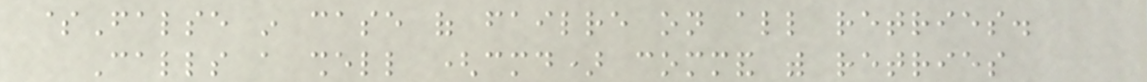$False in case of failre on all retries.
Calls a shell (cmd) command with retries
